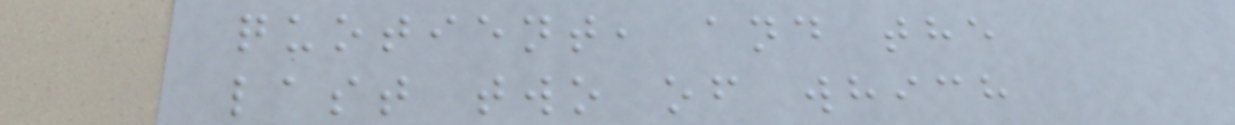quotient, and the
last two of which
